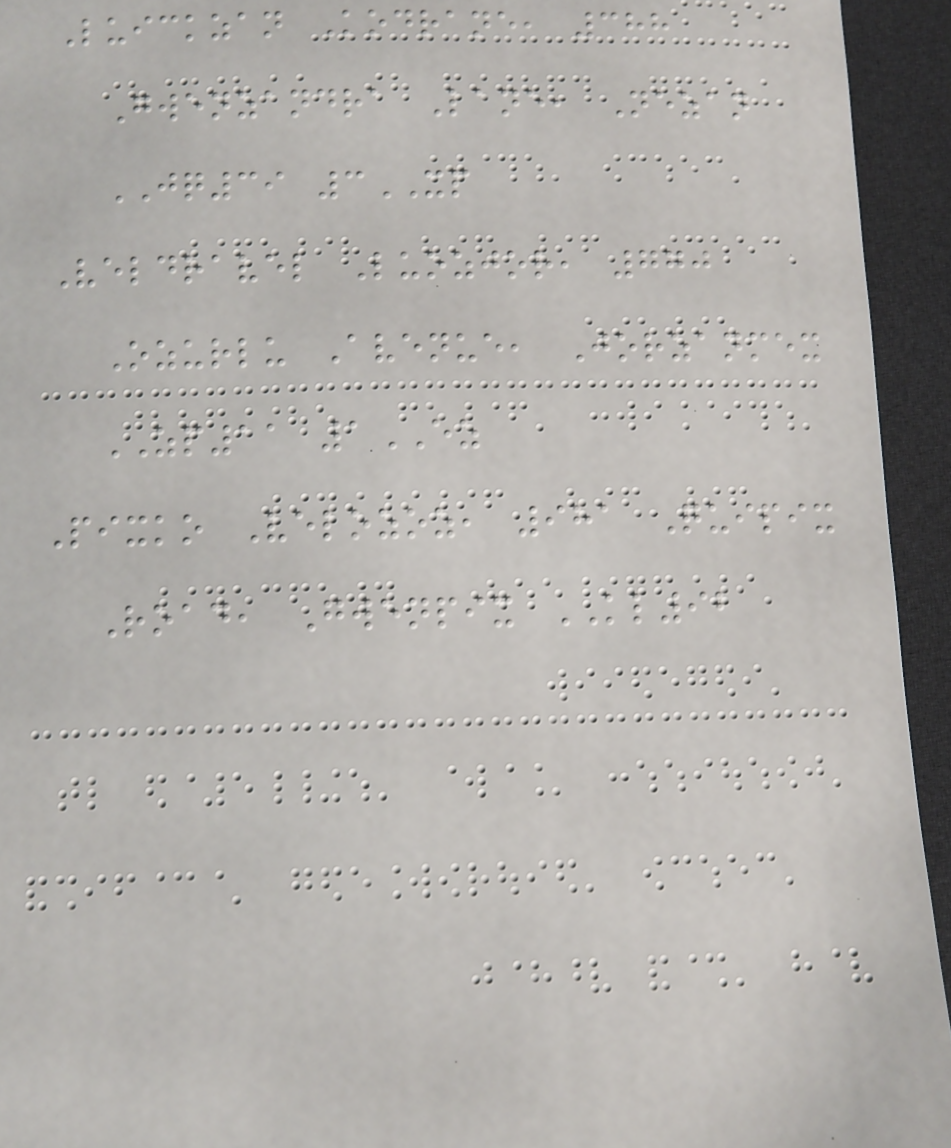Luickzan Kodrane, 388
Gwenzandra Lane, Nezan
JQ39 3XP
Veldravel Luozjor, 770
Ozurlu Avenue, Jorzanmex
ZP11 1EZ
Pixko Velozoz, 981 Quipix
Road, Gwenpix KL92
